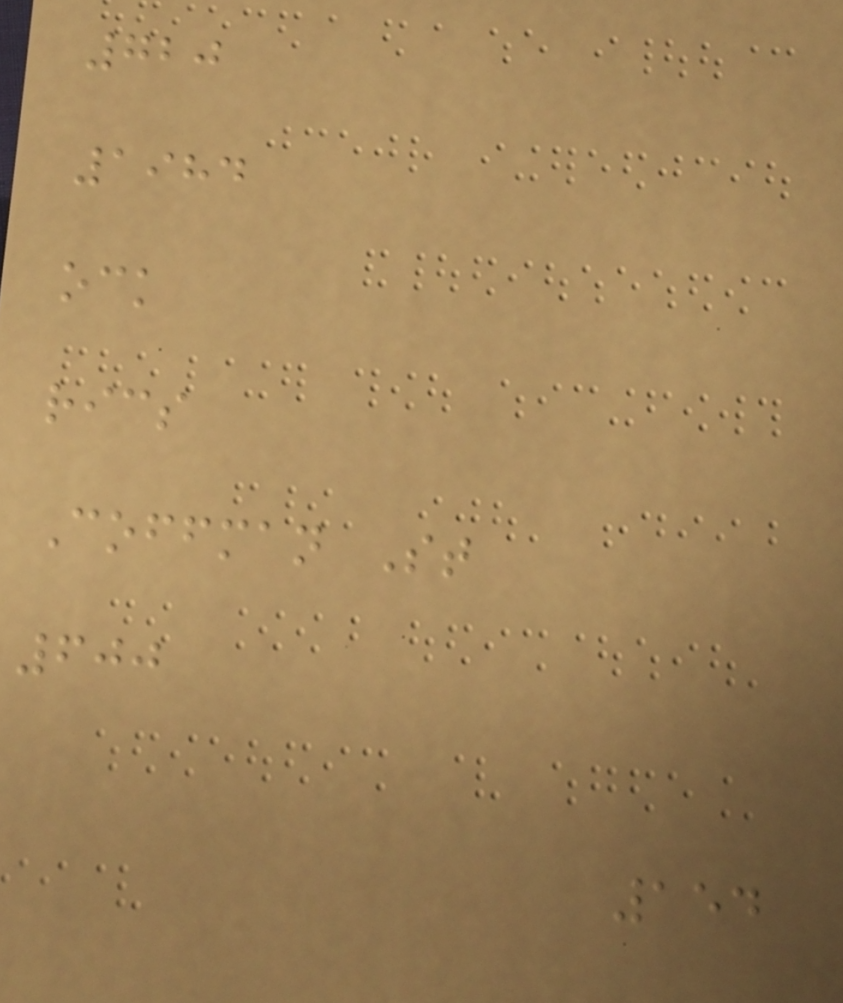720
1984
ock
rics
Coffman St
600
154
